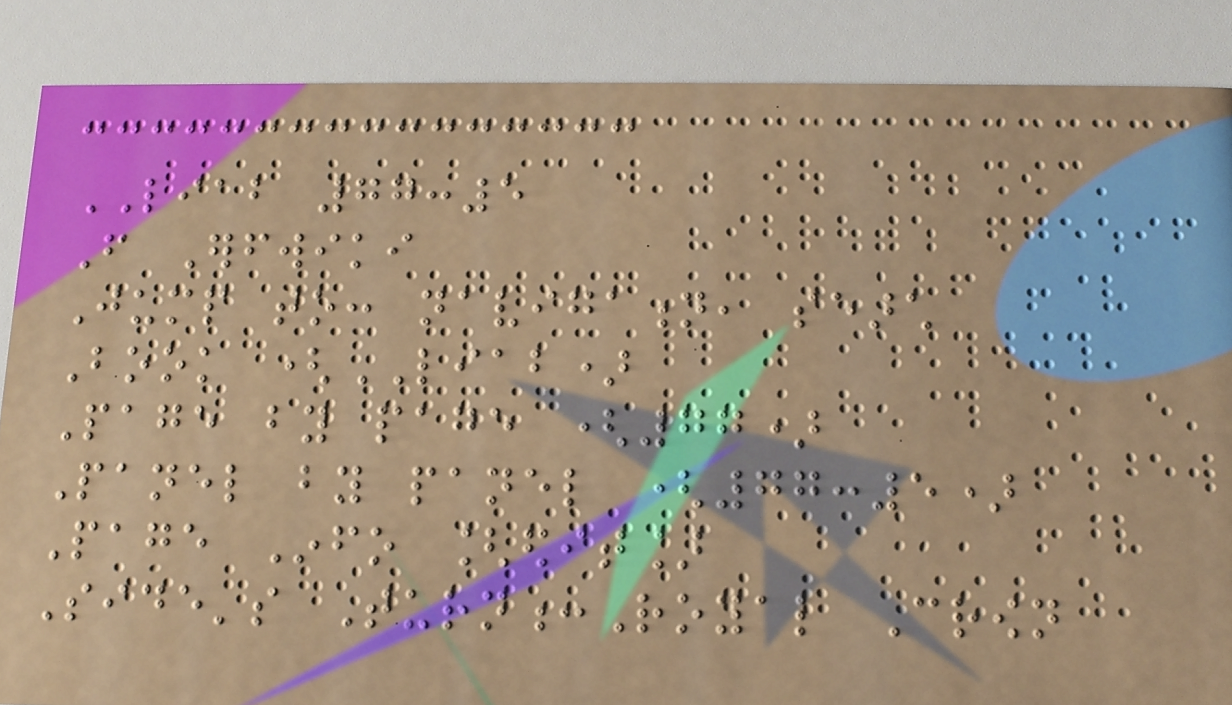LIAB 77:5
From Erfwiki
Jump to: navigation, search
Book (LIAB)
Page by page (77)
Panel by panel (77:5)
Page Info [edit]
Side's Turn:Royal Crown
